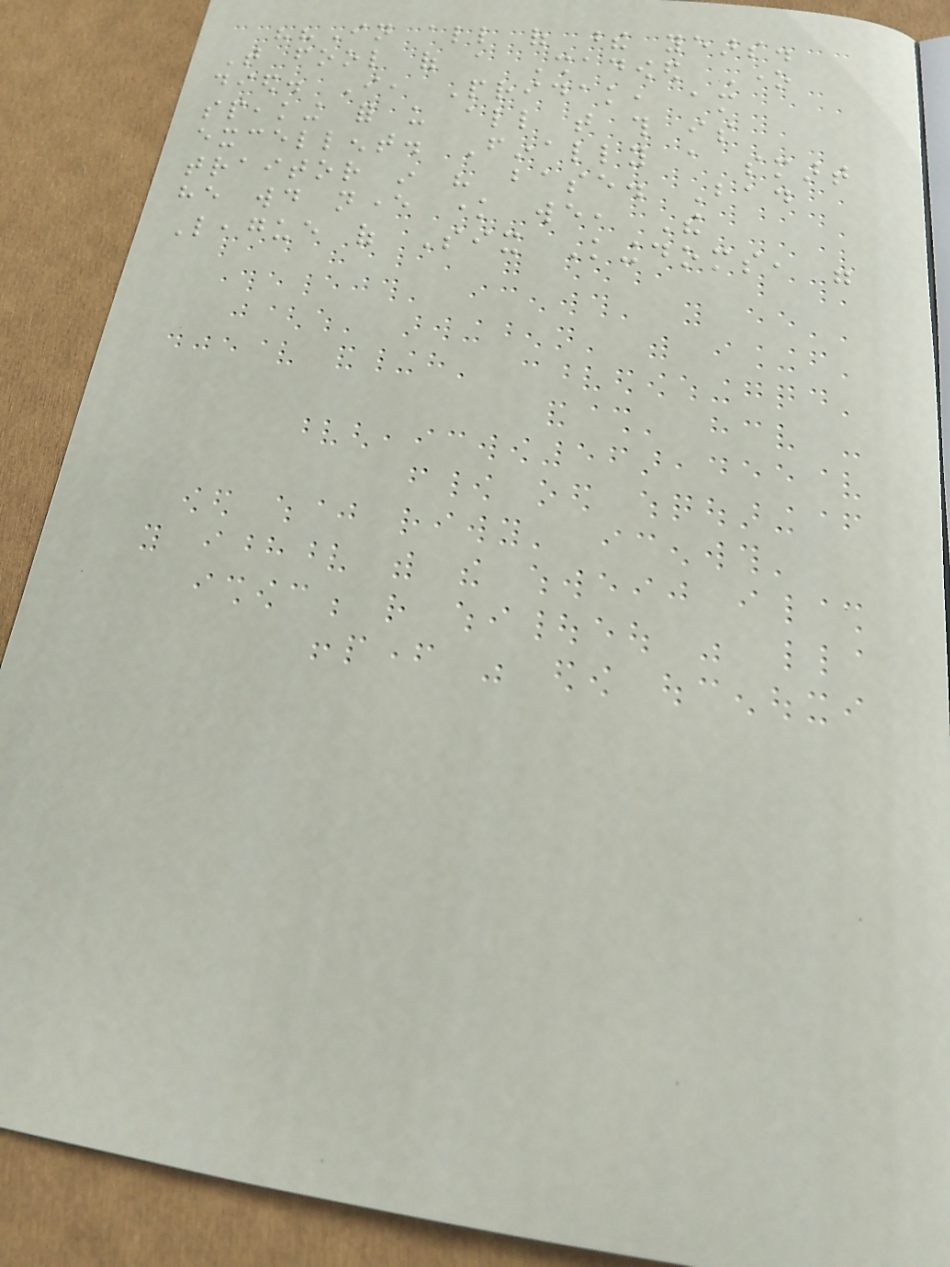""In all of these years.
That fool of a Shadowed One
died. I, Pridak, am
speaking for us all that this is
excellent. Finally a smart
traitor in his base. Bad
he would never know we, The
League of Six Kingdoms, were
